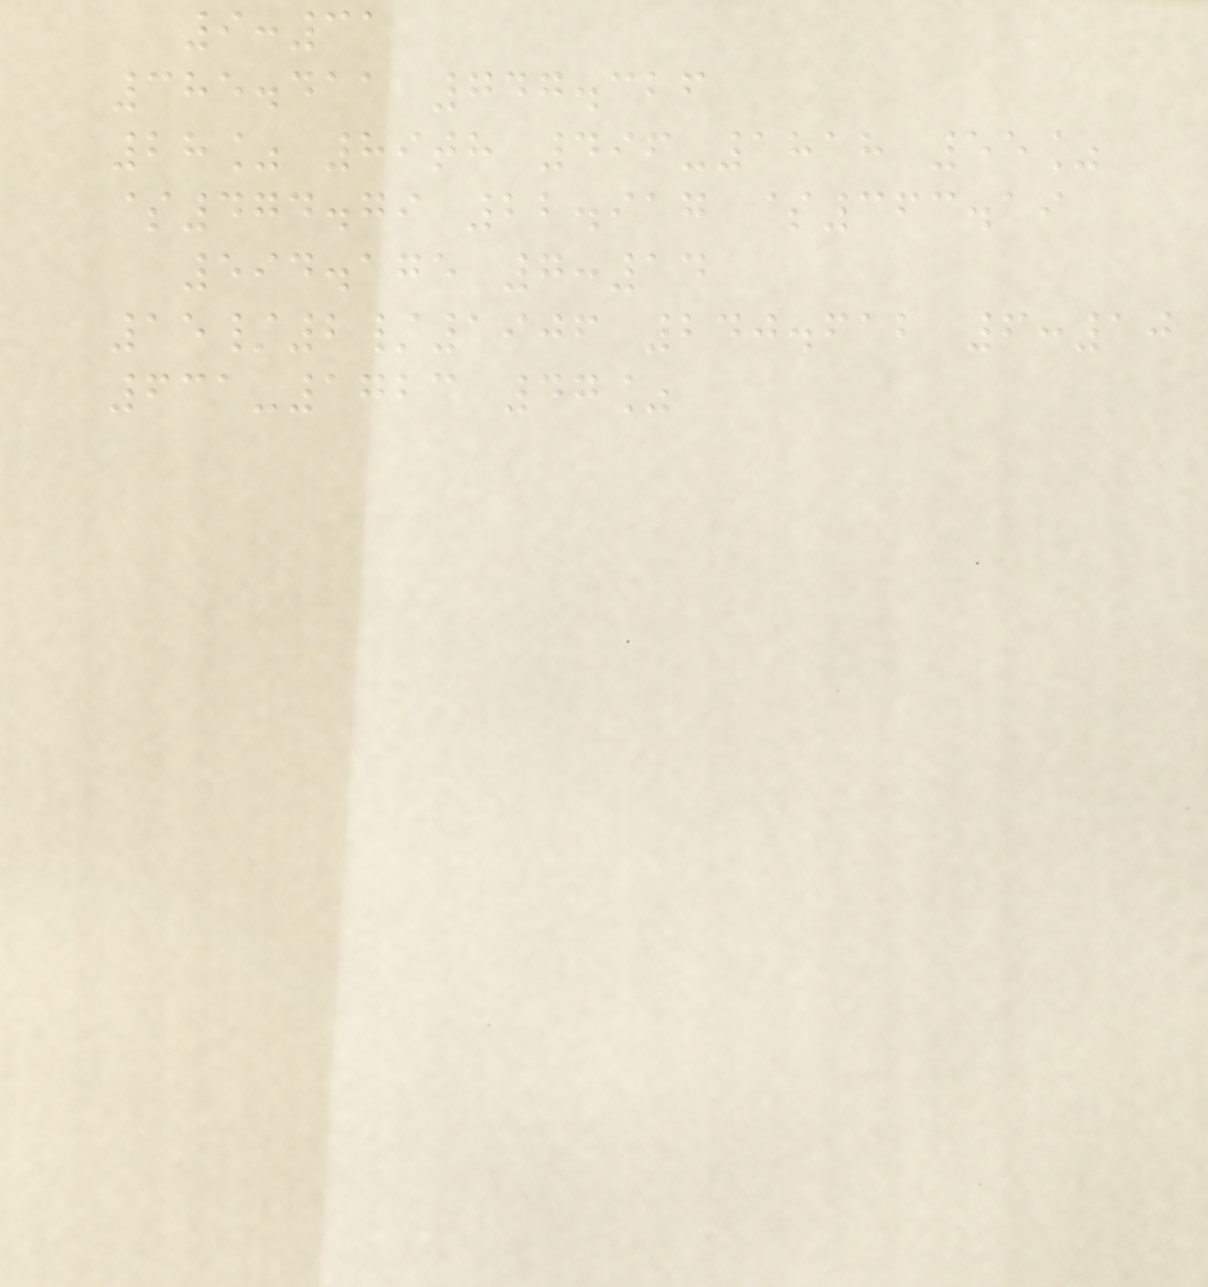9:31
385.411 747.326
28% 89th 496-1818 55%
$474.79 22.917 $363.19
594.175 7:14
15/2/1906 240.612 6:10
631-1723 47%
